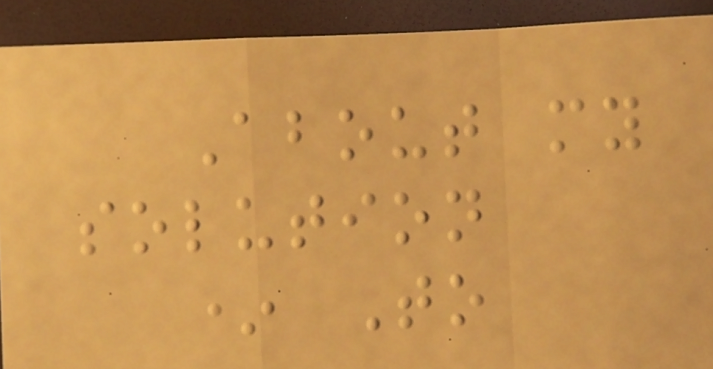About my
solution
* To
